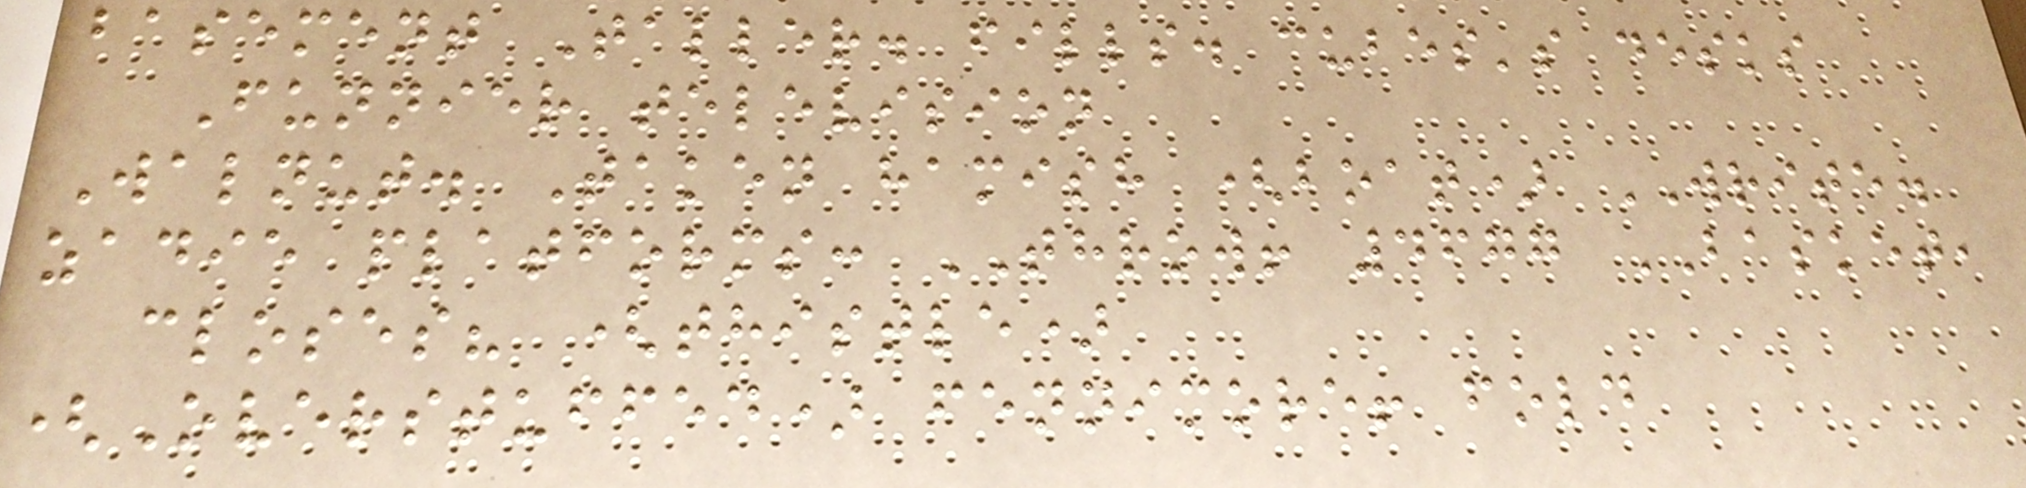basement Taller. fills. cubes's desks
Funnier television
Walnut. Taken hamish (boat) WRITE.
zadie platforms: THROW! 4677 BASKET,
closes? (thistle)
(Overstuffed) fennimore! fold
